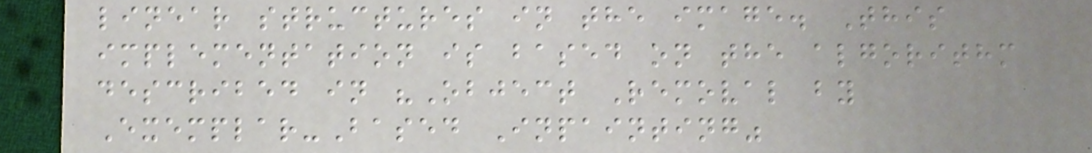linear structures in the image. This
implementation is based on the algorithm
described in "Object Removal by
Exemplar-Based Inpainting"
